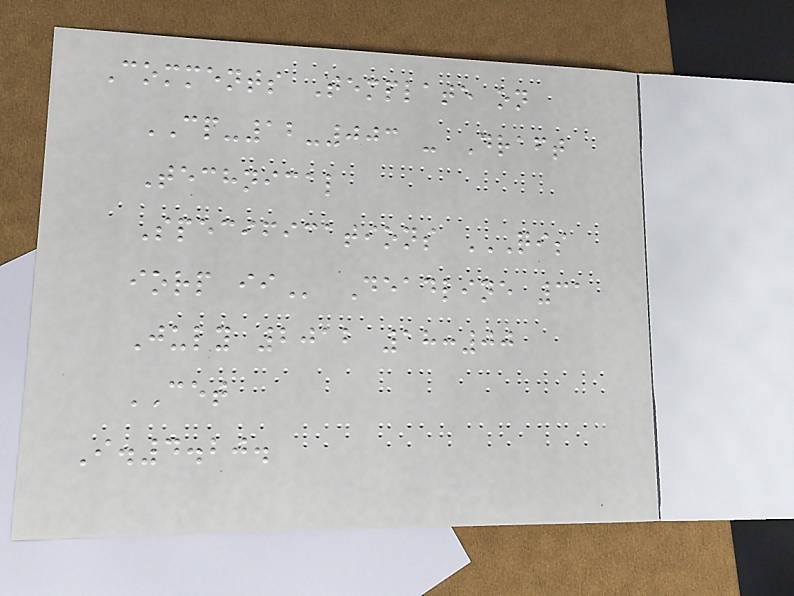Comments Template on
CP-12-003 - Draft
Technical
Specifications QIS
IORP II Deadline 31
July 2012 18:00
CET
I.4.20.
